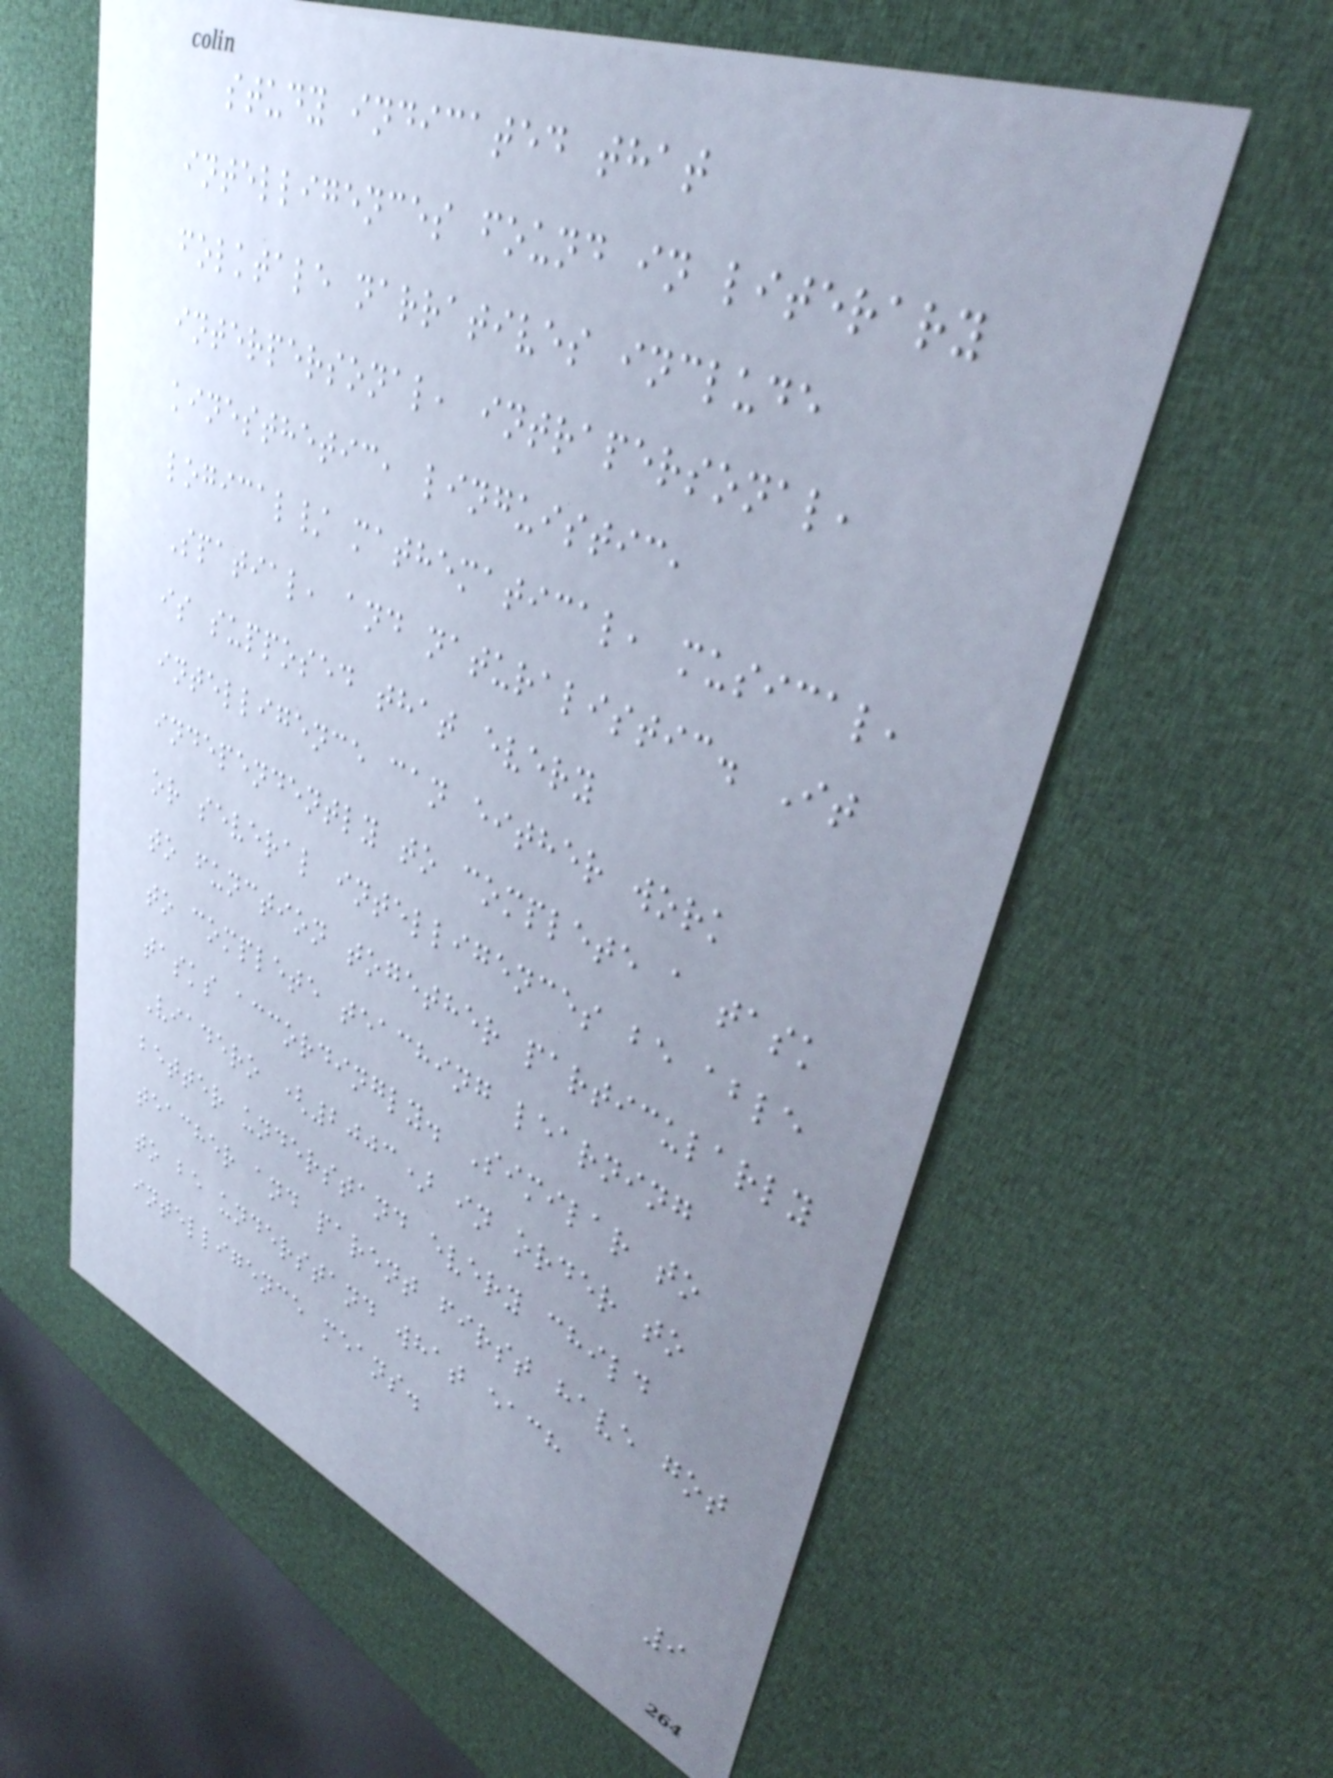study indicated that
intelligences found in literary
folktale narratives include
interpersonal, intrapersonal,
kinesthetic, linguistic,
logical/ mathematical, musical,
Spatial, and naturalistic. It
is supposed that every
intelligence can either work
independently to complete a task
or several intelligences be able
to function together particularly
to complete teaching learning
tasks accordingly. Similar to
Viadero (2003) in order to
better understand every child
teacher and parent first have got
to be understand what each
intelligence means.
9
